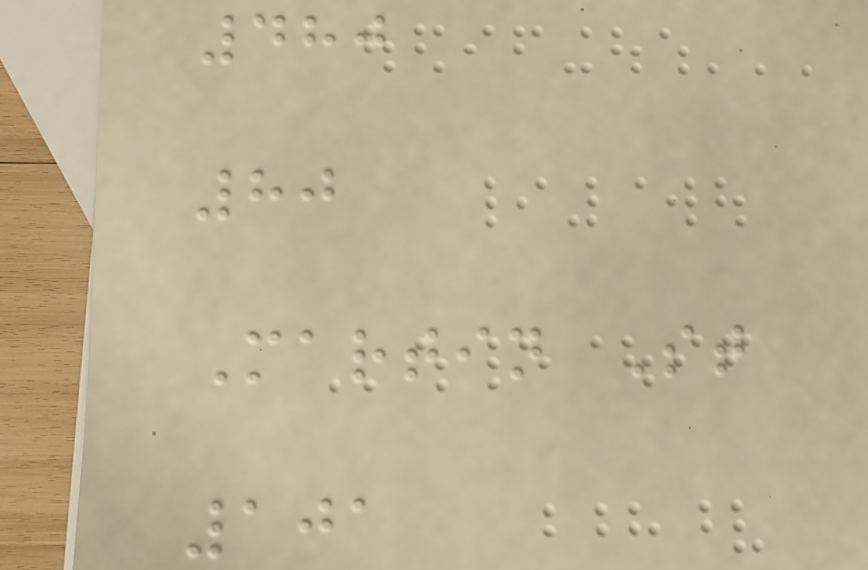480
80
Martin St
101
